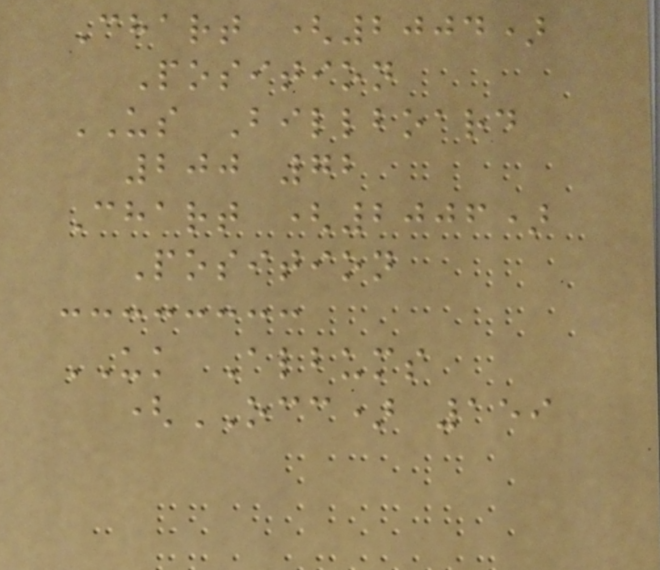Chart (2004)
Position
US Billboard
200 72
Chart (2006)
Position
UK Albums
(OCC) 159
